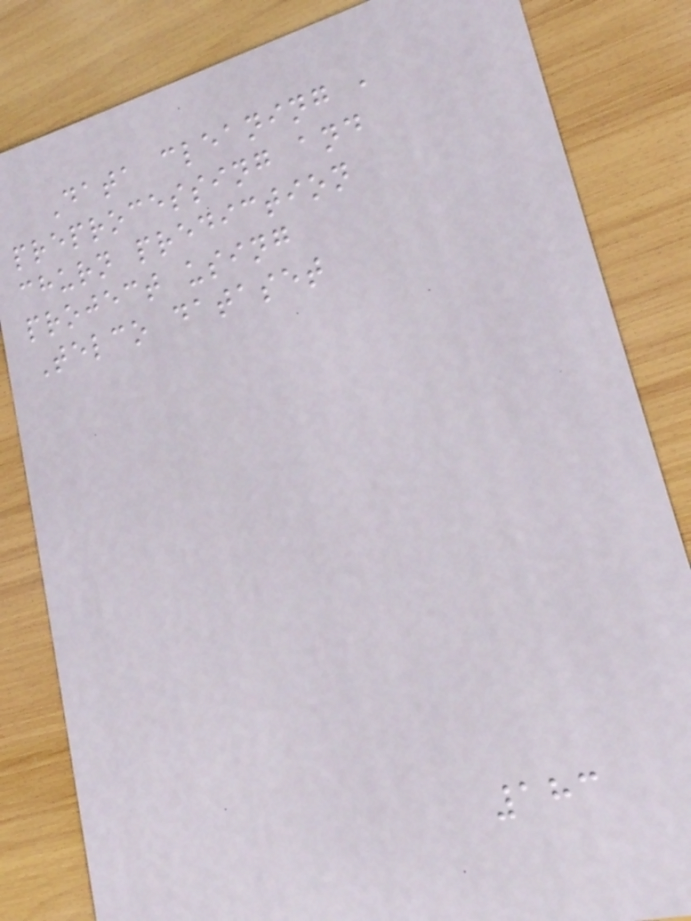Data cleaning ,
preprocessing and
churn prediction
project using
Telco dataset
183
